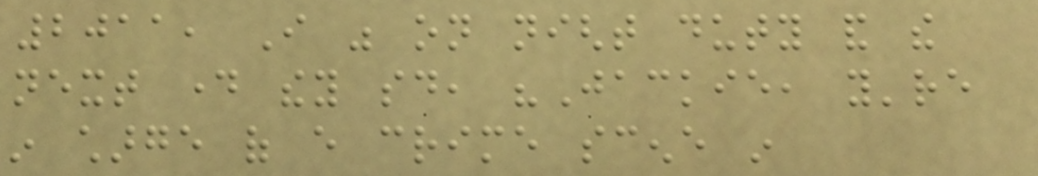2011, I was on night duty and the
next day they said, "Jackie, you're
in charge of every crime scene in
